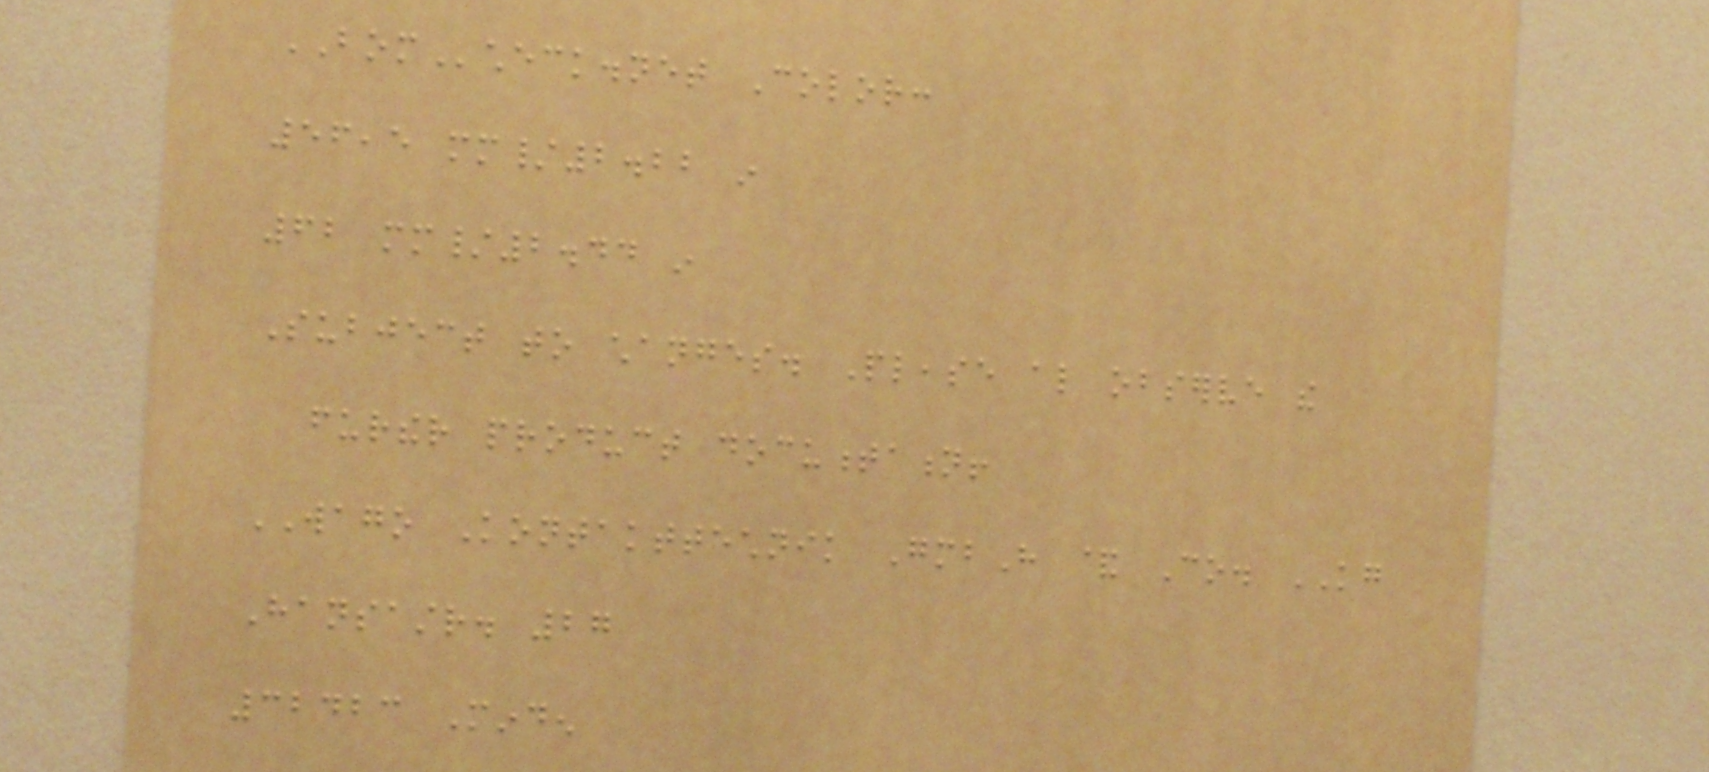BOMcheck.net Color:
56,5 mm/2.22 in
62 mm/2.44 in
Subject to changes. Please also observe the
further product documentation!
WAGO Kontakttechnik GmbH & Co. KG
Hansastr. 27
32423 Minden
